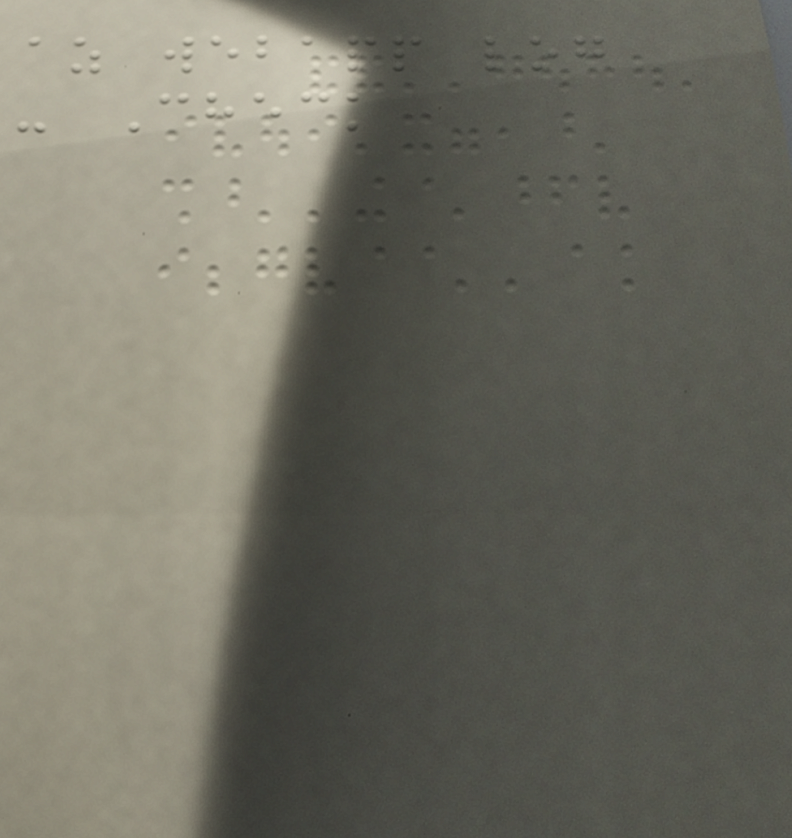az webapp log
- Check
